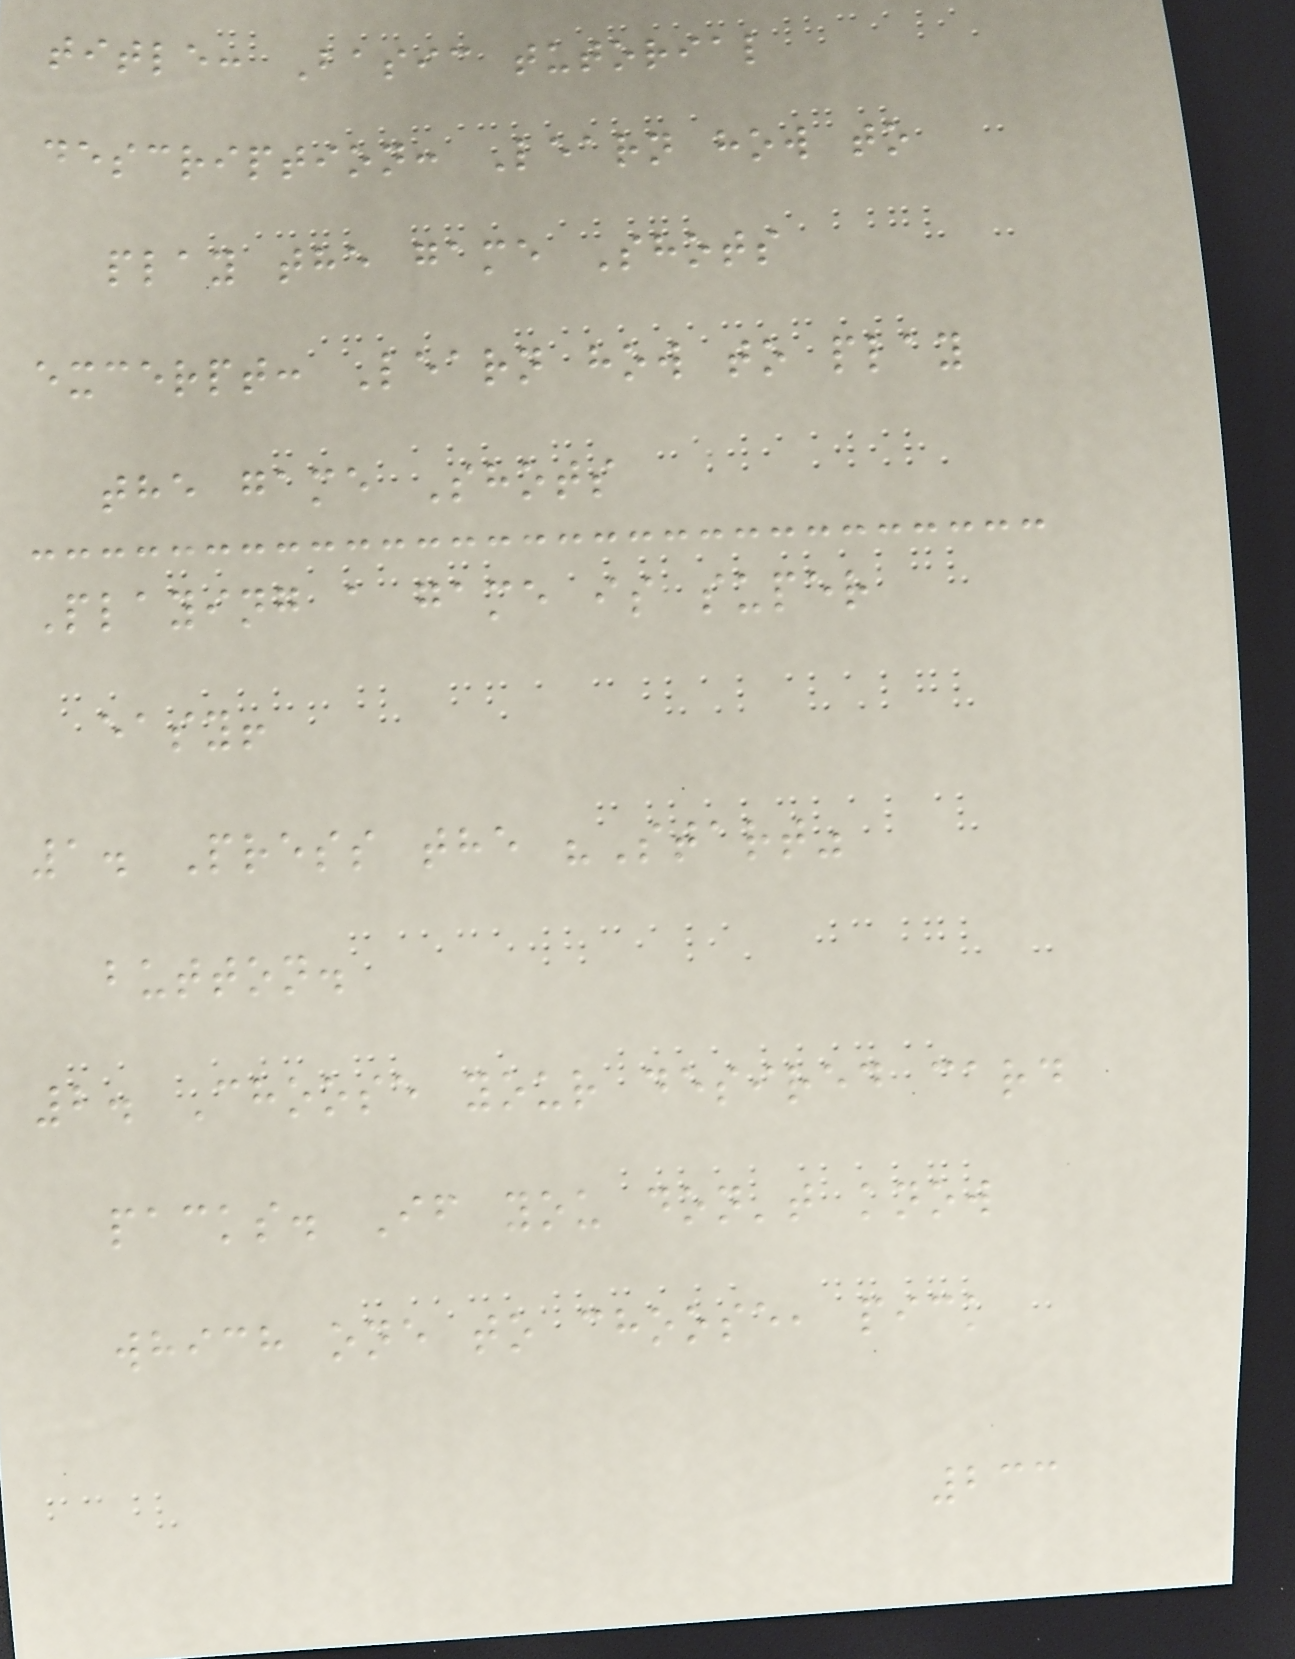title: Basic tutorial
description: Learn how to
play the game Shots
excerpt: Learn how to play
the game Shots
Playing a game is super
easy!
1. Press the "Start"
button.
2. Choose your desired card
packs. If you don't know
which one to choose, pick
233
